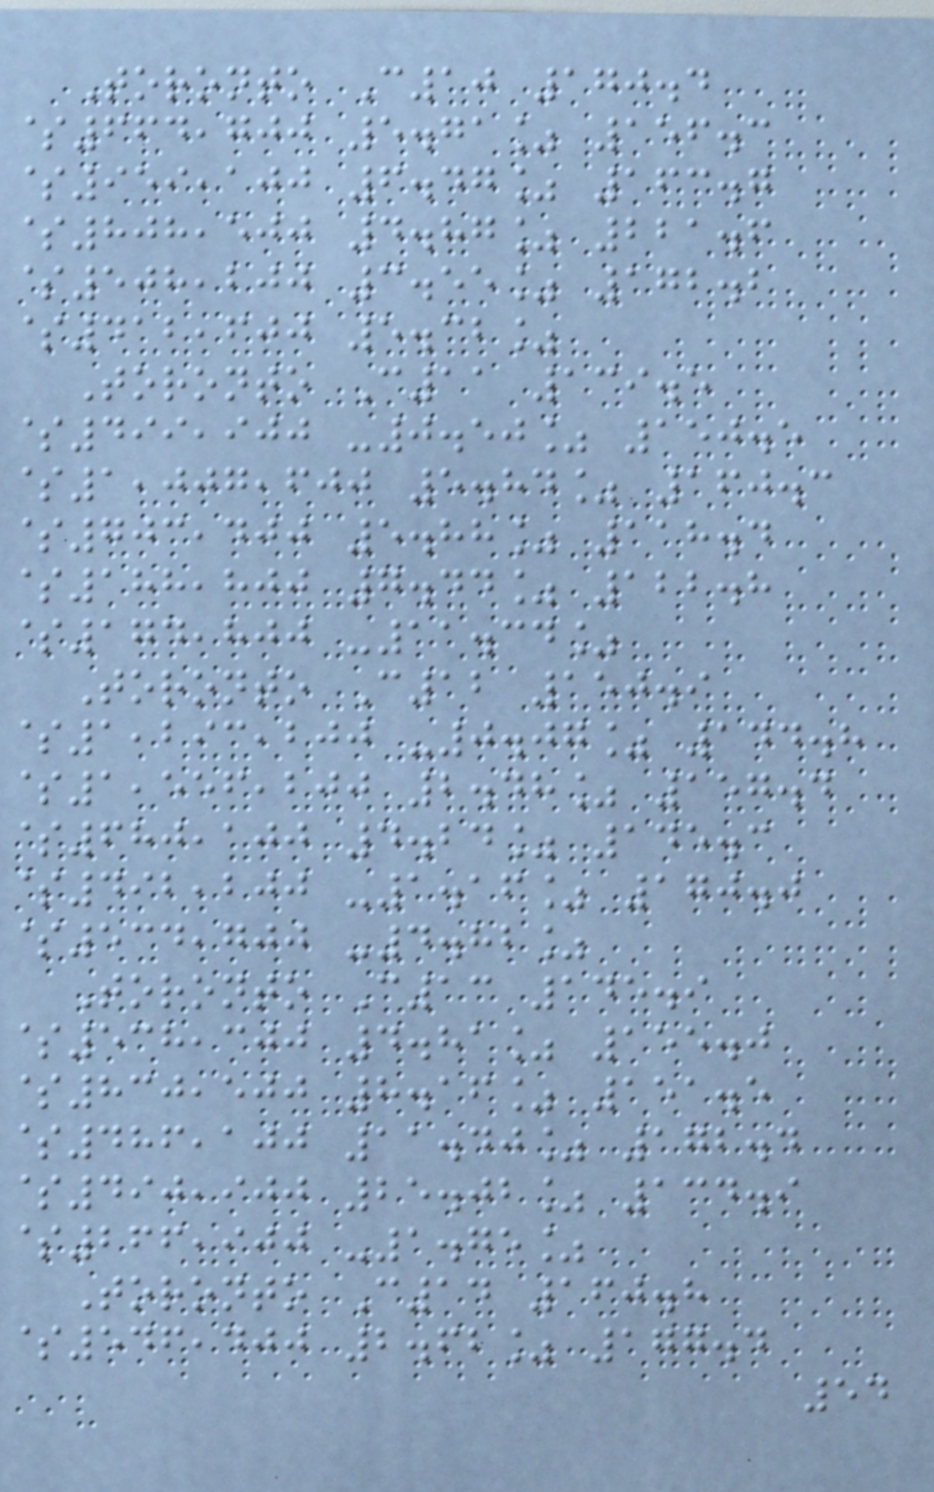Toronto C10 170.4
$664,700 5.71% 156.3
$959,100 6.47% 163.7
$808,500 4.87% 221.6
$508,200 3.55% 172.2
$412,600 5.32%
Toronto C11 139.5
$499,900 -0.50% 150.5
$1,007,600 5.84% 160.3
$703,400 5.88% 118.4
$188,800 7.44% 122.8
$174,800 -11.34%
Toronto C12 150.9
$1,293,200 -0.07% 144.8
$1,556,200 2.48% 157.4
$680,100 4.24% 145.3
$492,200 -1.16% 170.0
$534,700 -4.82%
Toronto C13 145.9
$538,300 4.81% 155.0
$830,500 8.16% 151.5
$486,100 11.40% 172.4
$490,900 25.02% 134.9
$266,900 -1.75%
Toronto C14 160.8
$546,400 2.62% 177.4
54
